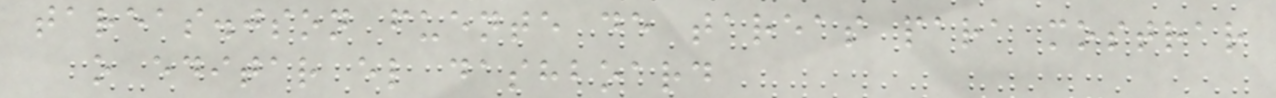tareas.json fuente de tareas para mostrar
o editar el dashboard
